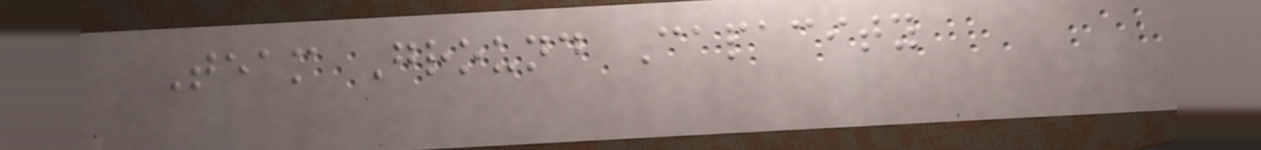Team Ground Capacity
